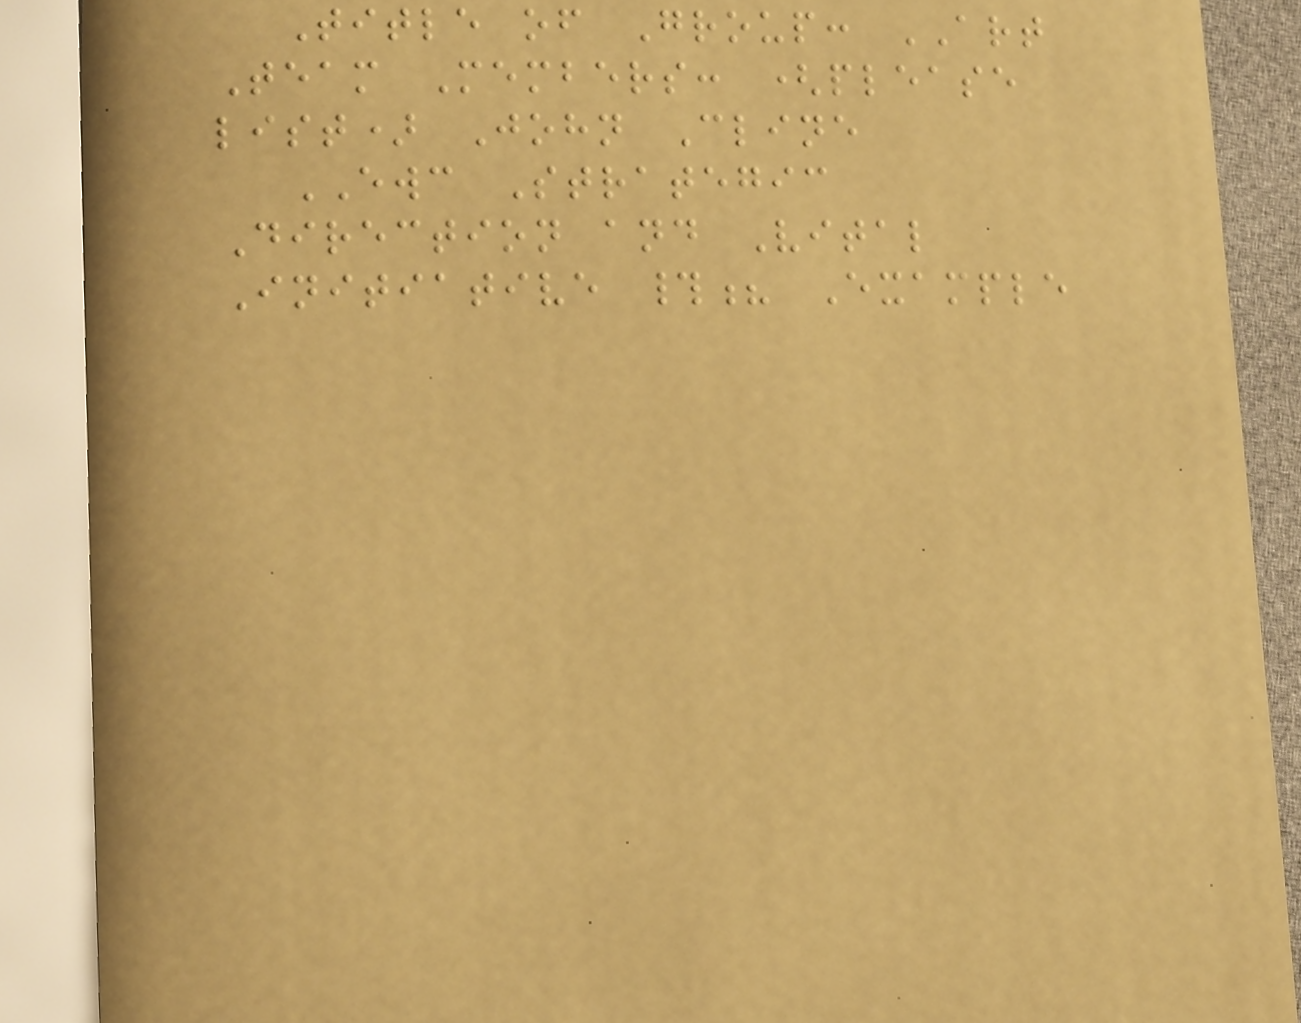Title of Group: ART
Team Members: (please
list) John Cline
EWC Strategic
Direction and Vital
Initiative #? Example
